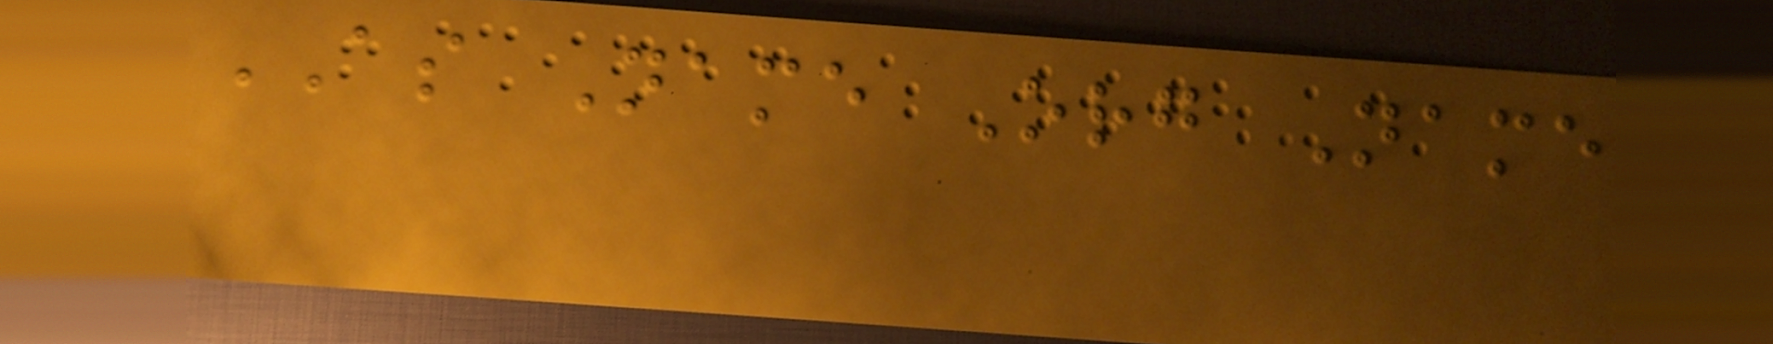AS Name Org Name
